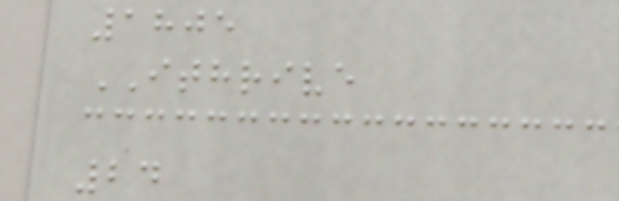1805
ITHRIVE
24
